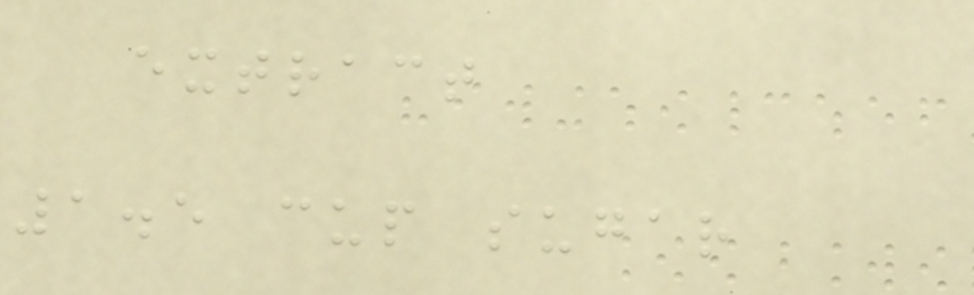extract
1.5 cup sugar
